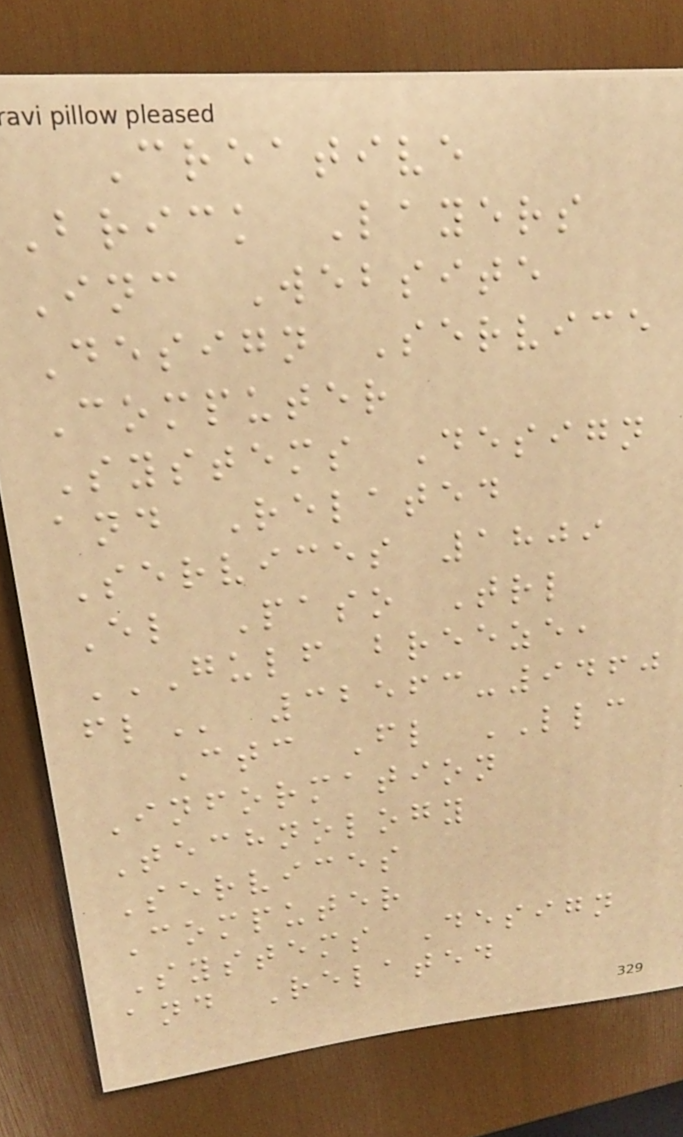Creative
Brick Layers
Inc Website
Design Service
Computer
Systems Design
and Related
Services 1809
El Paso Trl
GULF BREEZE,
FL 32563-9460
Ctc Fl LLC
Information
Technology
Services
Computer
Systems Design
and Related
